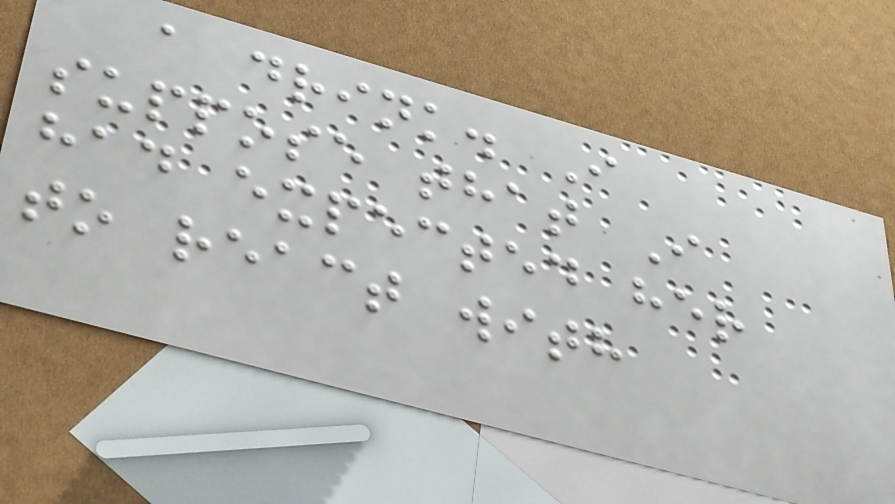a drink. I
suppose that I
had expected her
to react with
